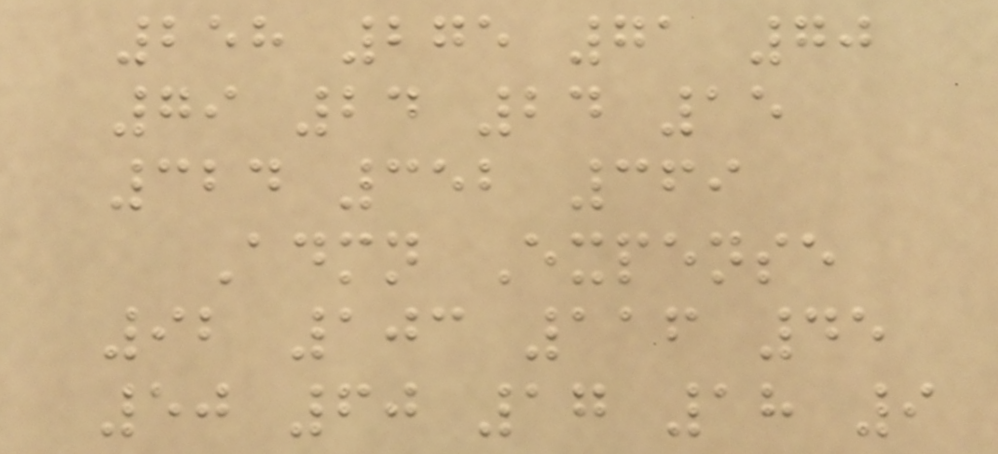258 275 71 70
79 24 24 15
324 352 369
Admn Expense
92 103 116 45
50 60 17 18 9
